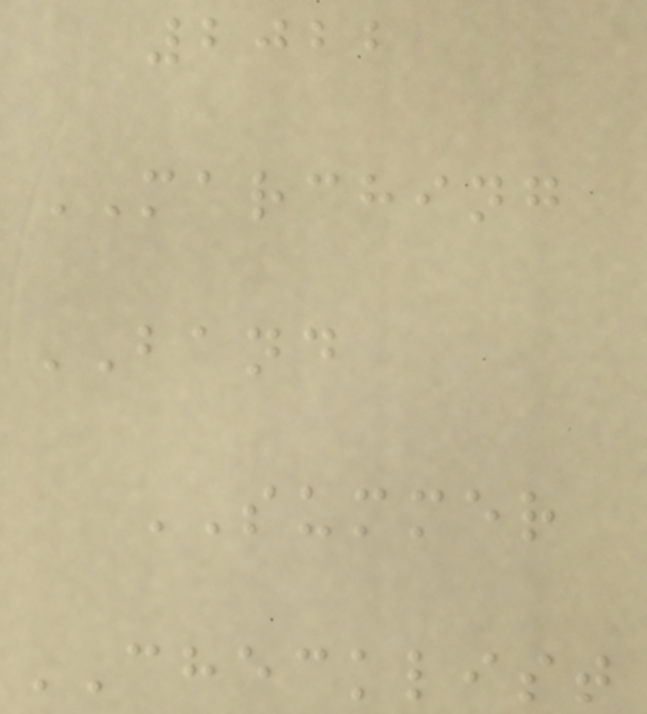2022
MARCHING
BAND
SUMMER
CHECKLIST
